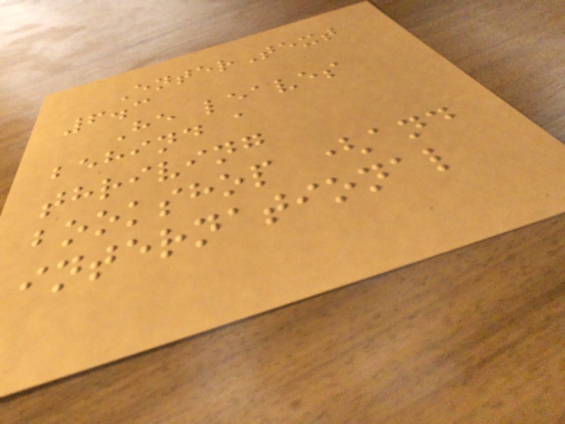EnterText
6.3
He leaves
behind a
thriving
bookshop (and
international
